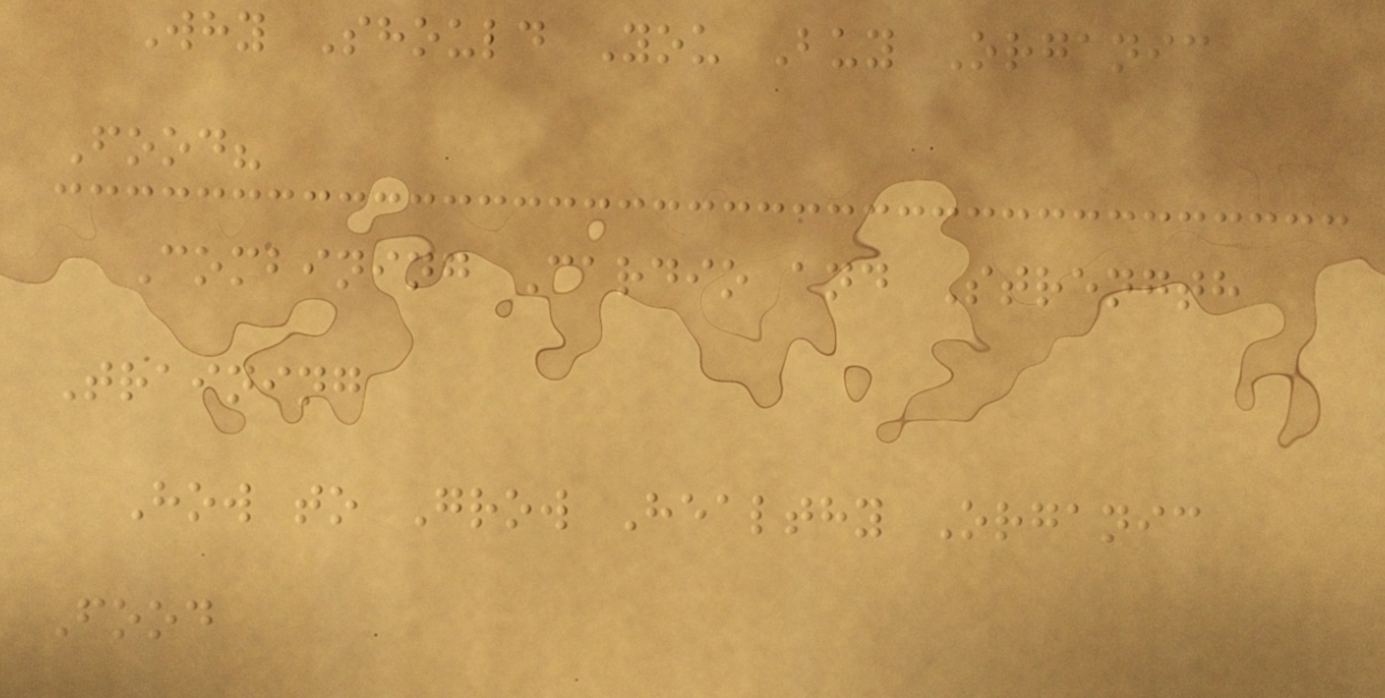Why Should You Buy Organic
Food?
Combining Cardio and Strength
Training
How to Grow Healthy Organic
Food
